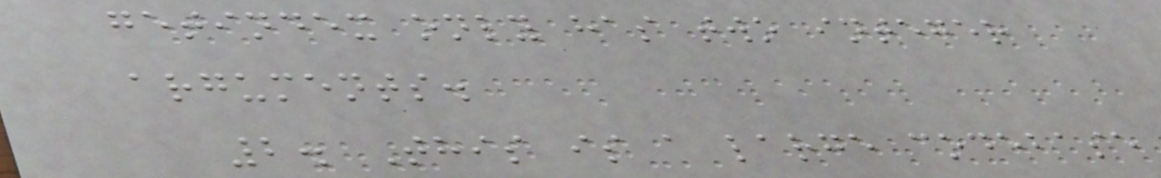getindex only has two integer
arguments.
2. This is a large codebase
